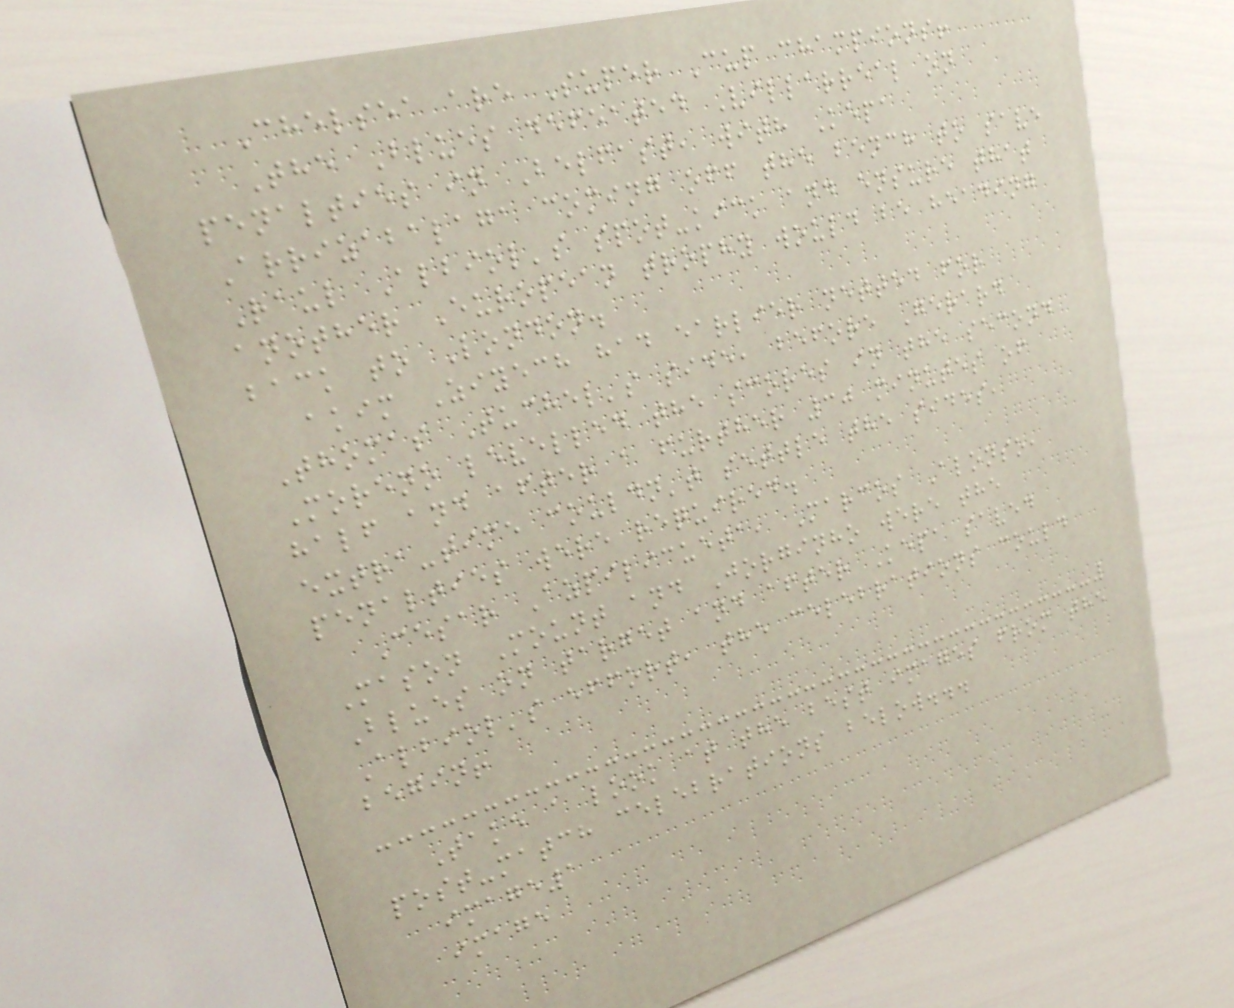Chelsea are Super Cup champions!
The Blues defeated Villarreal on
penalties in Belfast, with Kepa
Arrizabalaga coming off the bench to save
Raul Albiol's spot-kick and ensure that
another European trophy would be heading
back to London.
akim Ziyech had earlier netted for
Thomas Tuchel's side, before Gerard
Moreno levelled the scores in the second
half and after a further 30 minutes of
extra-time couldn't settle the sides,
penalties were required.
Cesar Azpilicueta, Marcos Alonso,
Mason Mount and Jorginho were the
Blues on target and after Kepa saved
Albiol's effort, the celebrations could
begin!
Take a look at the best images from the
post-match celebrations below...
image1
image
